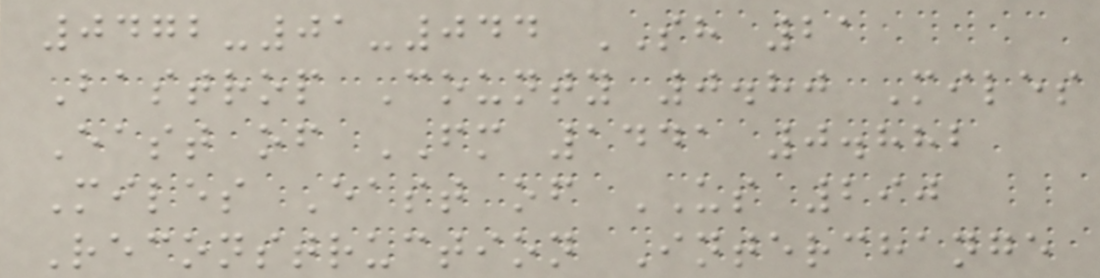0472-01-044 SH 21
Bastrop County 0.80 Miles
East of FM 1441 0.882
Miles East of US 290
Reconstruction Interchange
